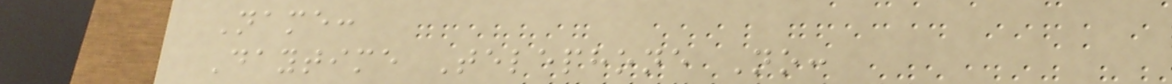Name:
Daytime Telephone No:
